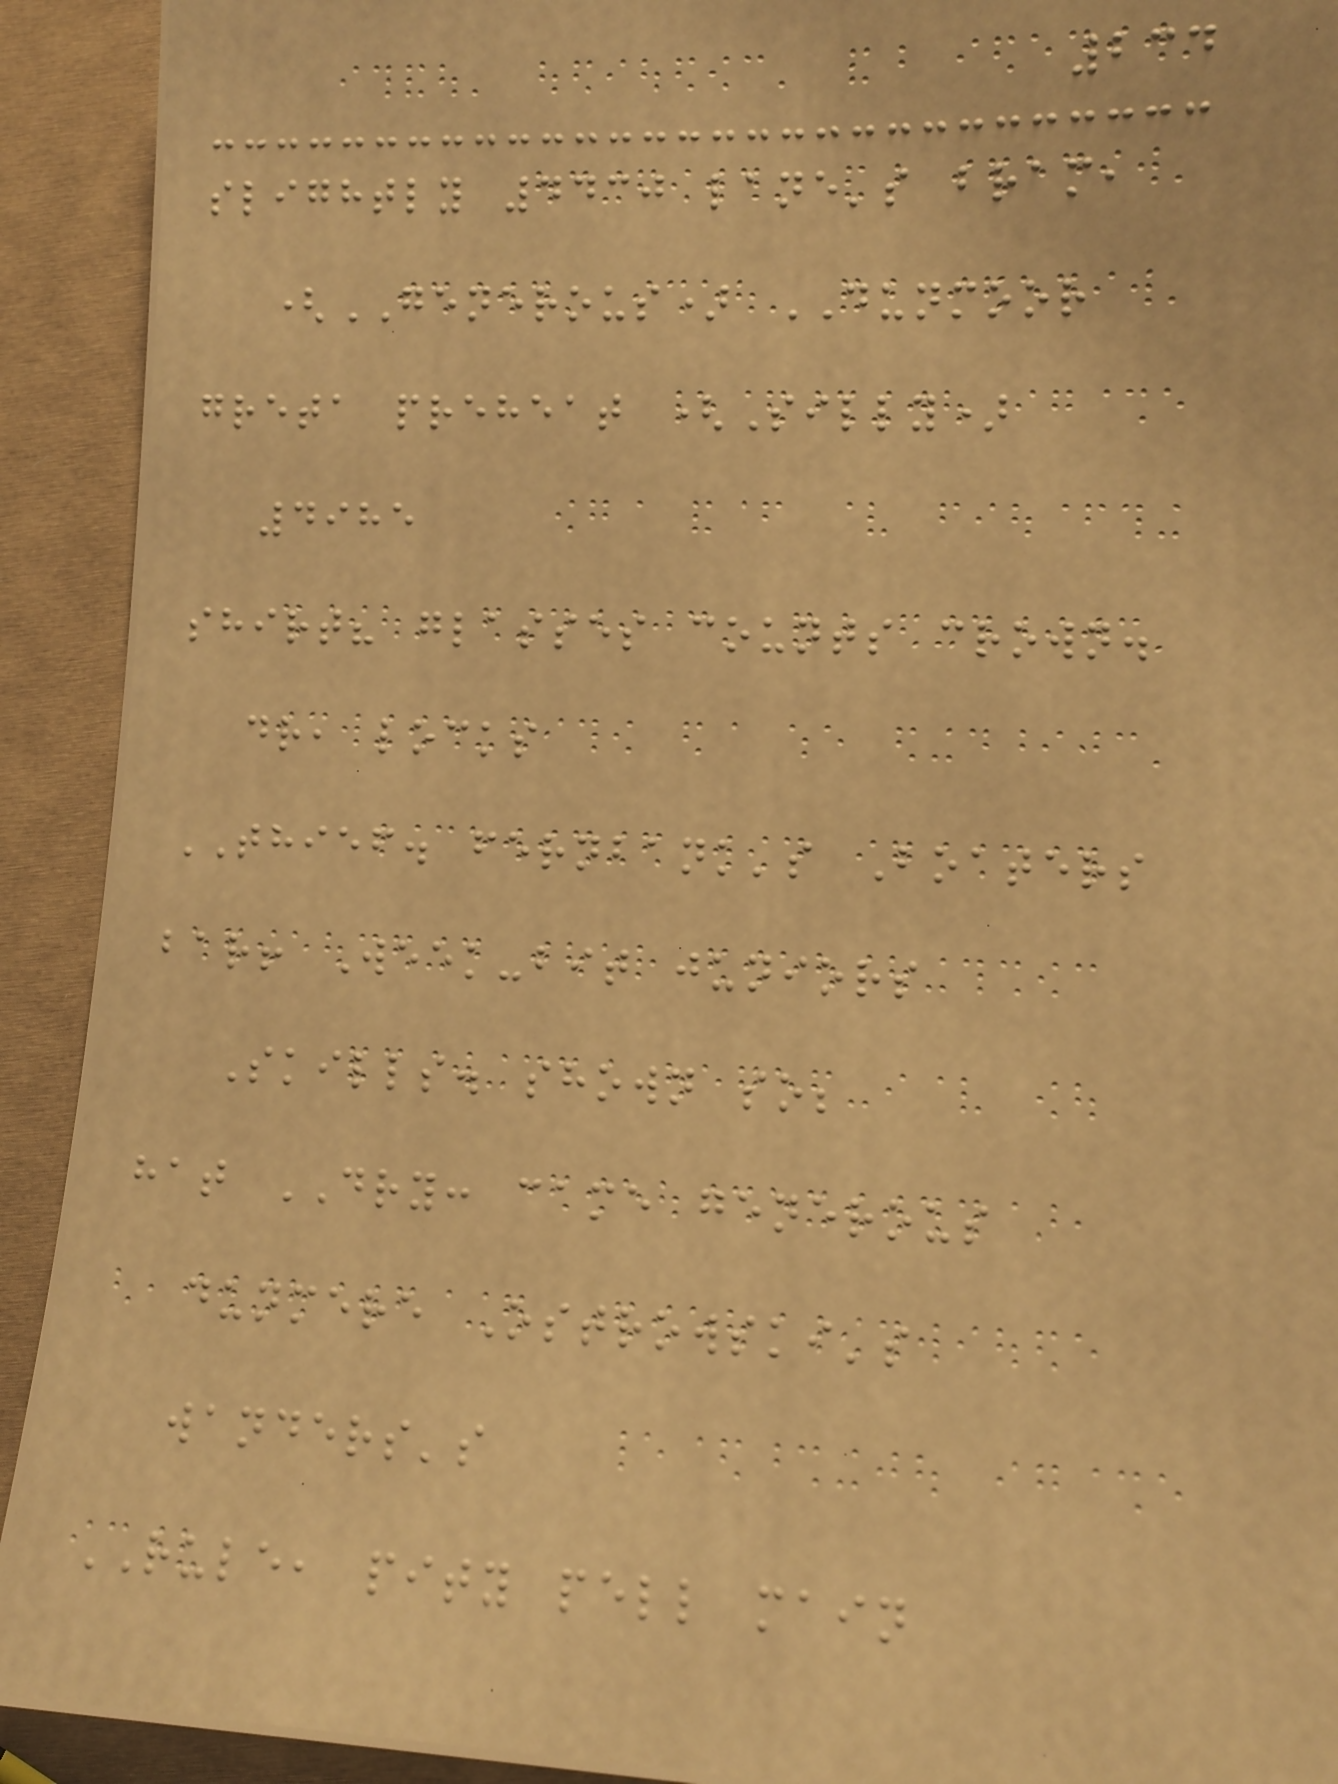234
slightly 4430 lane's bram,
(GENEROUS) DUNMOOR
greta preheat (Silly)
4985
shirt? glasses counts crown.
dr, locks
THIEF. fernbank's Boaters
bar! Week-bit juniors
Skills. shown so;
hat DRY: came generous
dunmere Ostrowski's
wanders's
RULE, pity pell main
